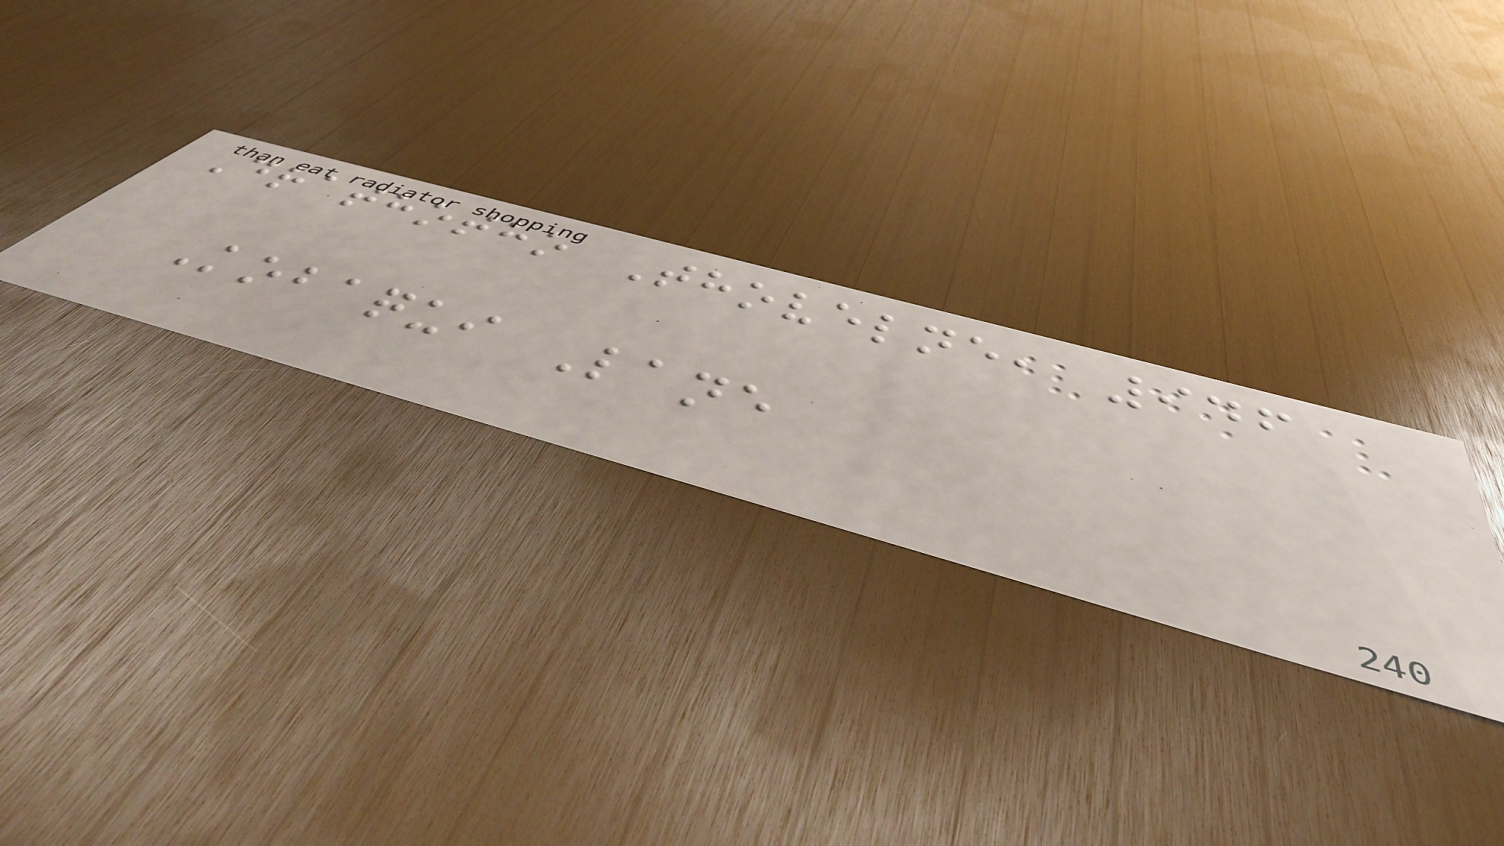Drathotho Thovelne, 946
Kobaqui Lane
